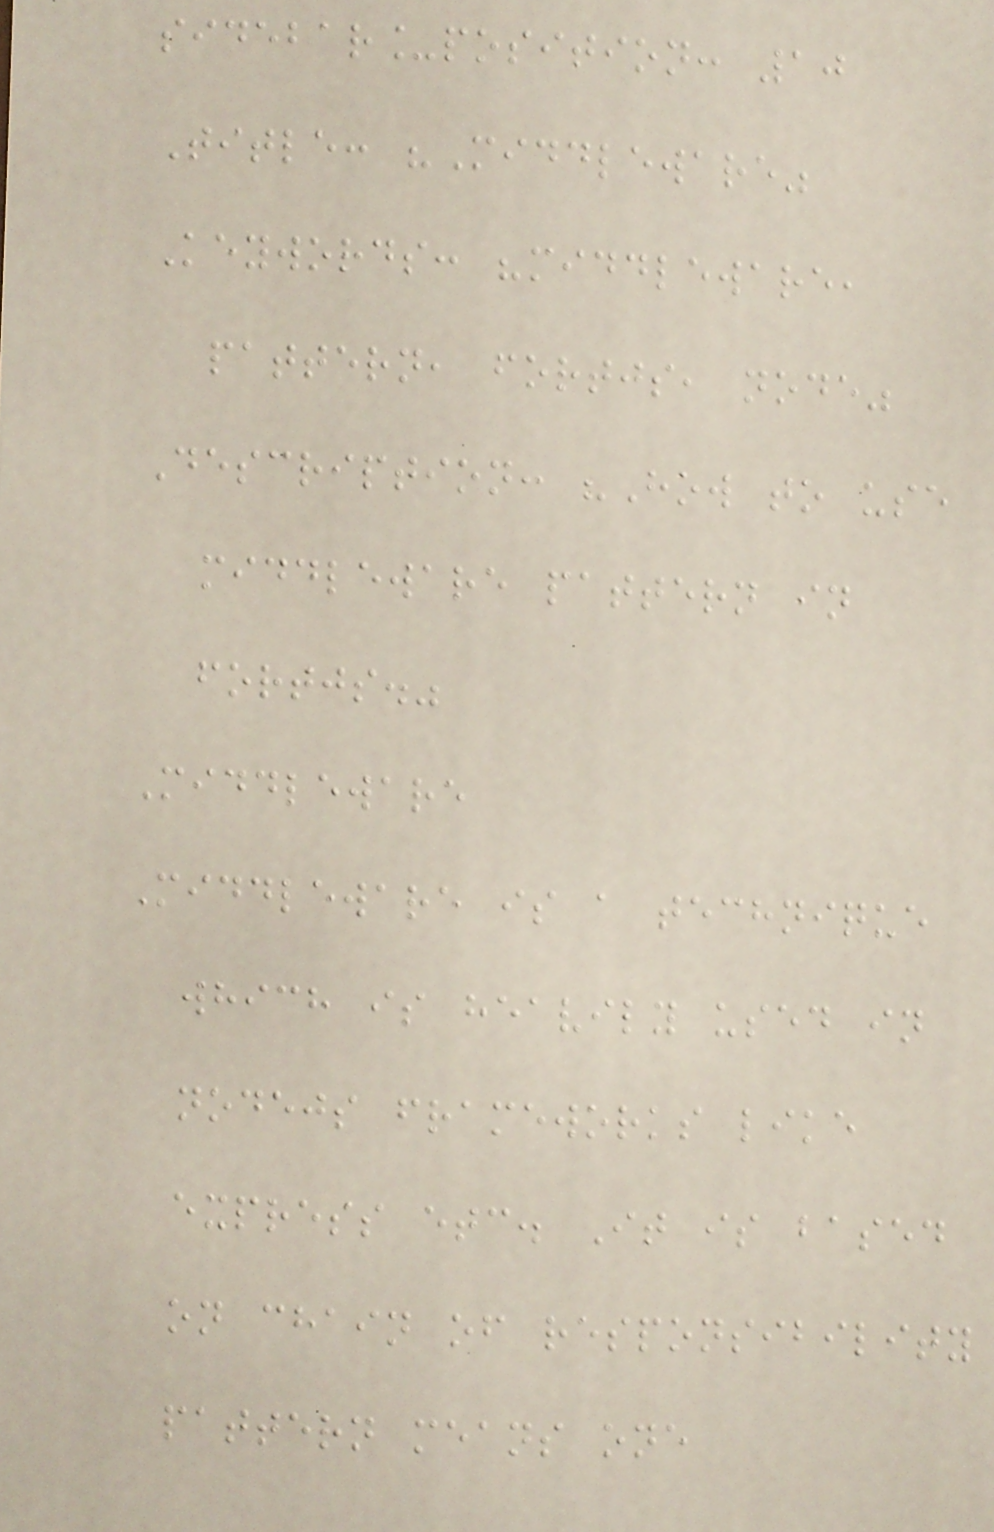sidebar_position: 10
Title: "Middleware"
Keywords: "middleware,
pattern, fortjs, node"
Description: "How to use
middleware pattern in
fortjs."
Middleware
Middleware is a technique
which is heavily used in
nodejs frameworks like
express etc. It is based
on chain of responsibility
pattern means one
